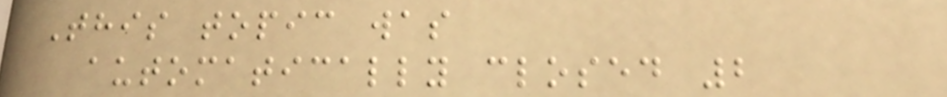This topic was
automatically closed 2
